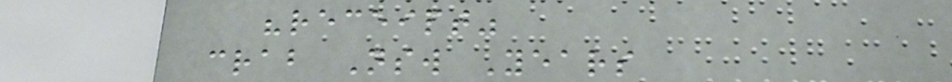"receipt"
crab Nsw Years
